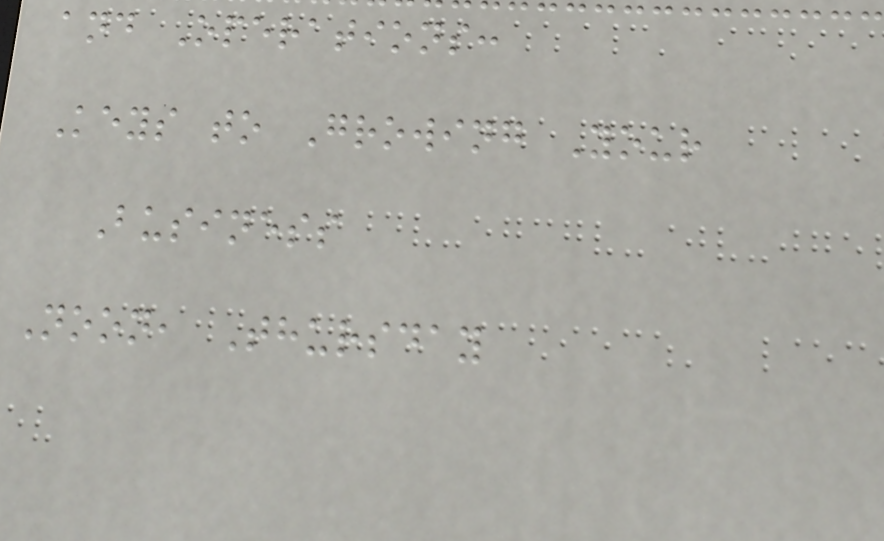and Operations:
Keys to Growing Your
Business
Noon, Thursday
